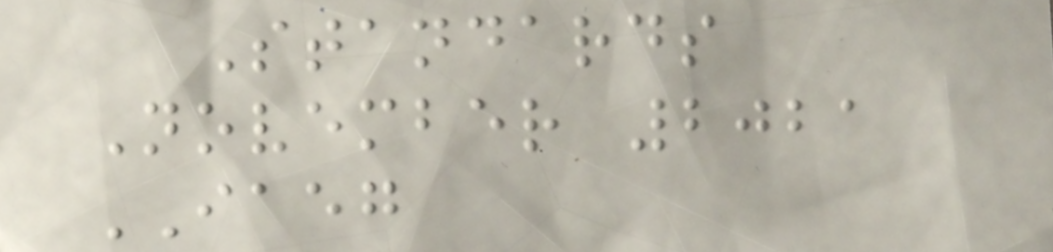Standards
November 2021
IAEG
